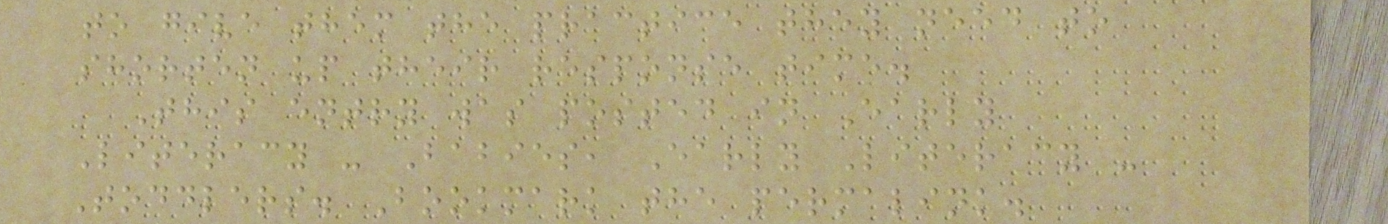to give them the practice they need to
shorten up their response time.
This entry was posted in Early
Literacy - Babies, Early Literacy -
Toddlers. Bookmark the permalink.
